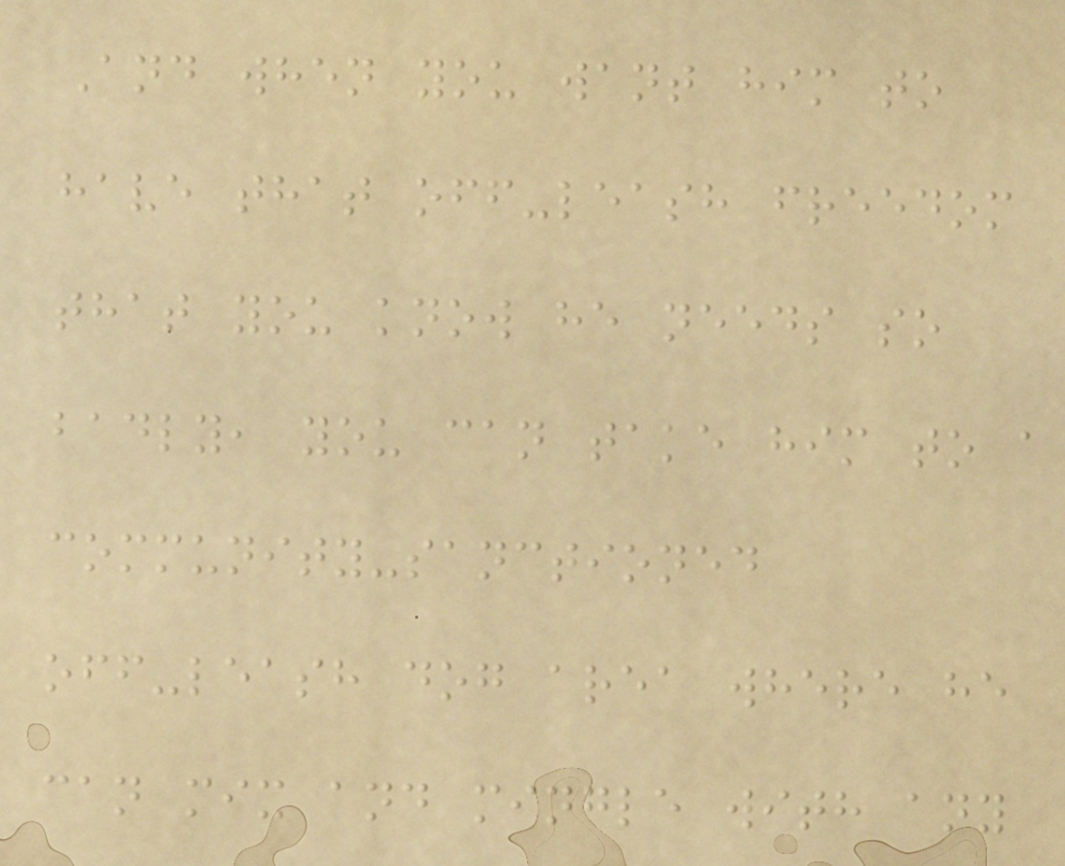And when you want him to
have that off-leash freedom
that you know he needs so
badly, you can take him to a
community-sanctioned
off-leash dog area where he
can mix and mingle with any
